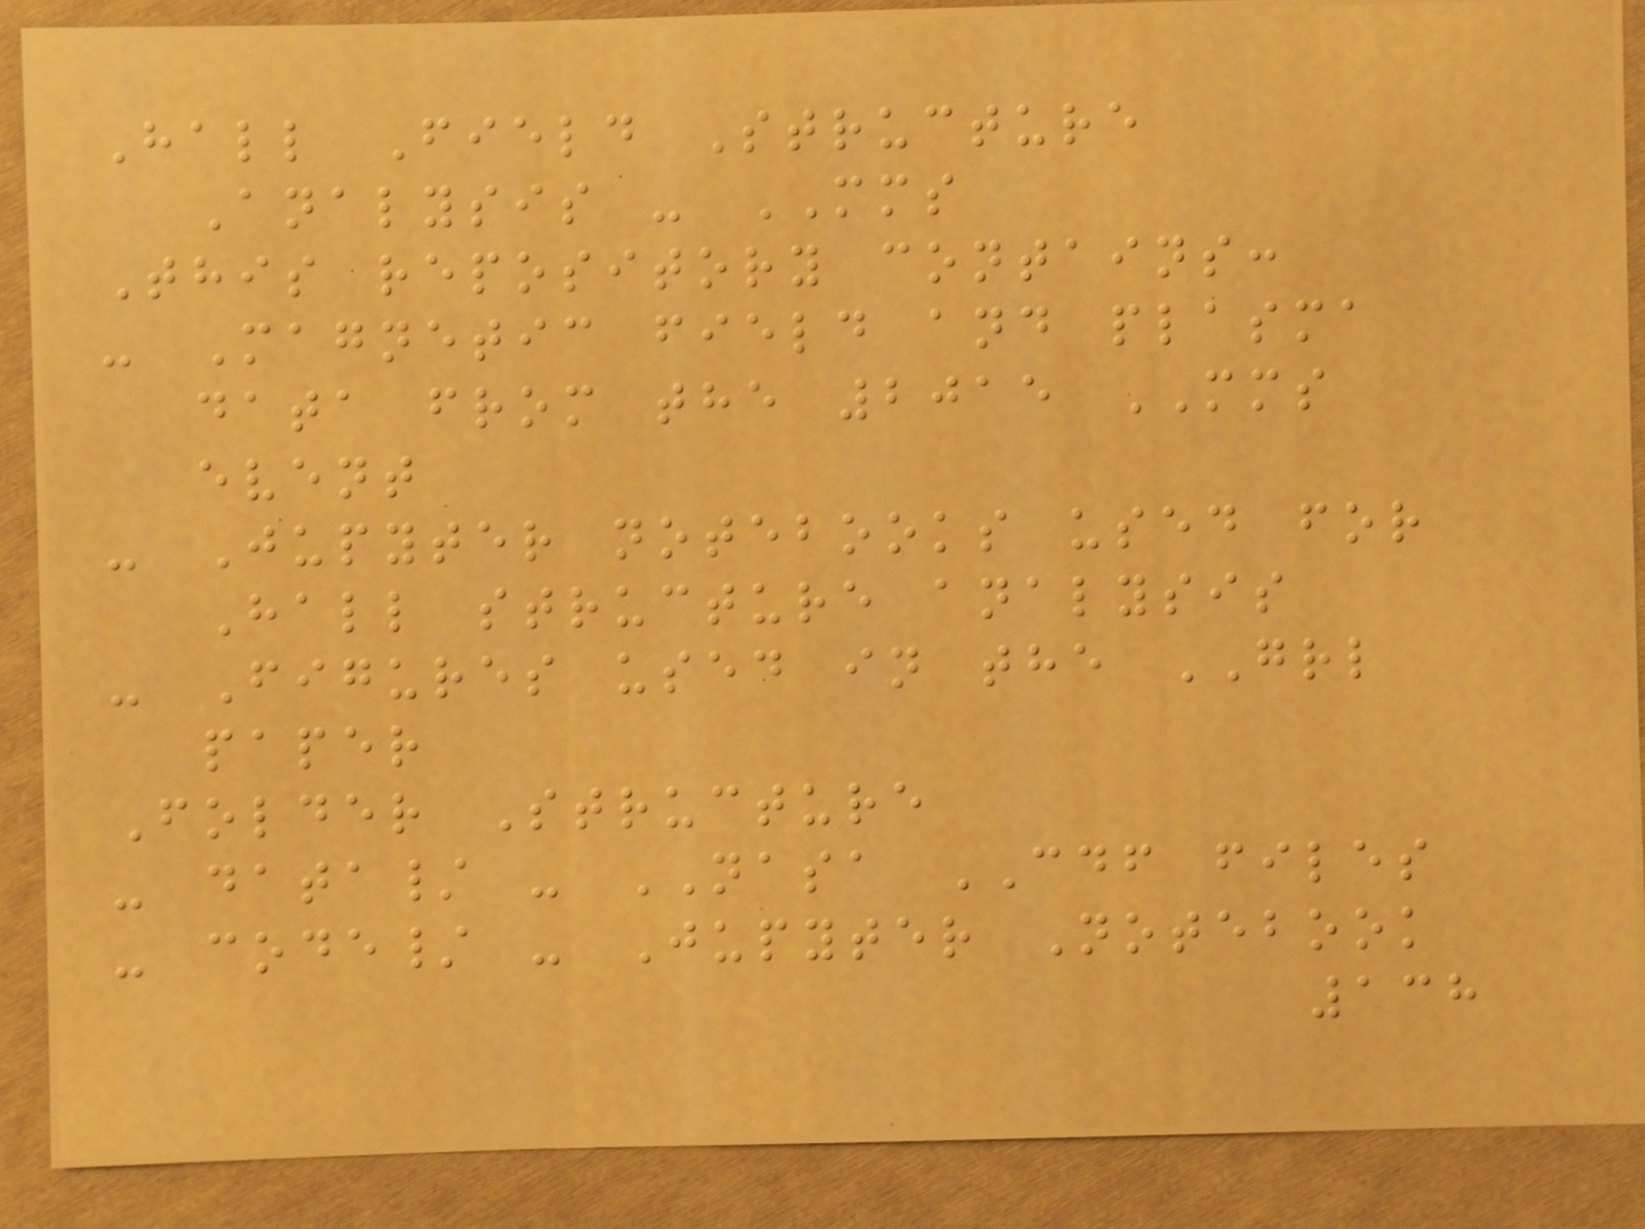Hall Field Structure
Analysis - MMS
This repository contains:
- Magnetic field and plasma
data from the 2015 MMS
event
- Jupyter notebooks used for
Hall structure analysis
- Figures used in the GRL
paper
Folder Structure
- data/ - NASA CDF files
- code/ - Jupyter Notebook
138
